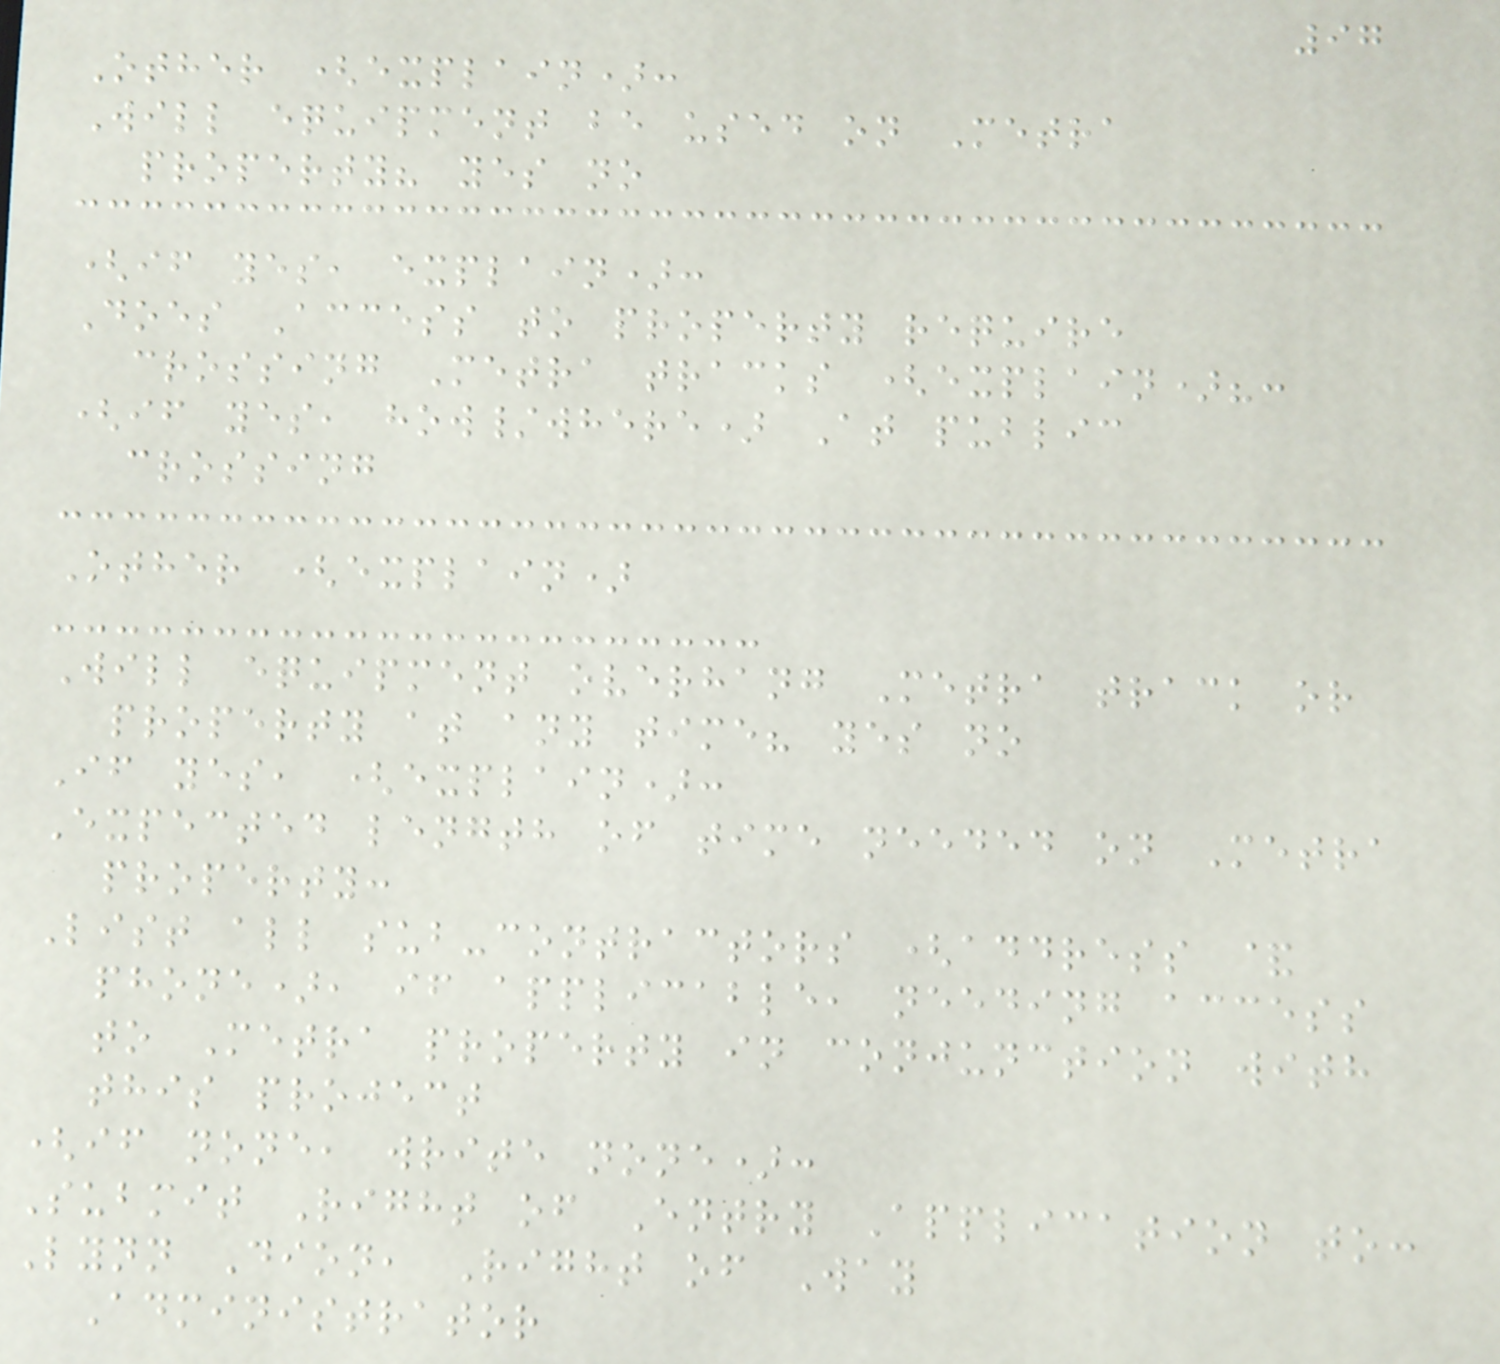97
Other (explain):
Will equipment be used on Metra
property? yes no
(if yes, explain):
Does Access to property require
crossing Metra tracks (explain)?:
(if yes, how/where) At public
crossing
Other (explain)
Will equipment overhang Metra track or
property at any time? yes no
If yes, (explain):
Expected length of time needed on Metra
property:
List all sub-contractors (address &
phone), if applicable, needing access
to Metra property in conjunction with
this project
(if none, write none):
Submit Right of Entry Application to:
Lynn Dion, Right of Way
Administrator
